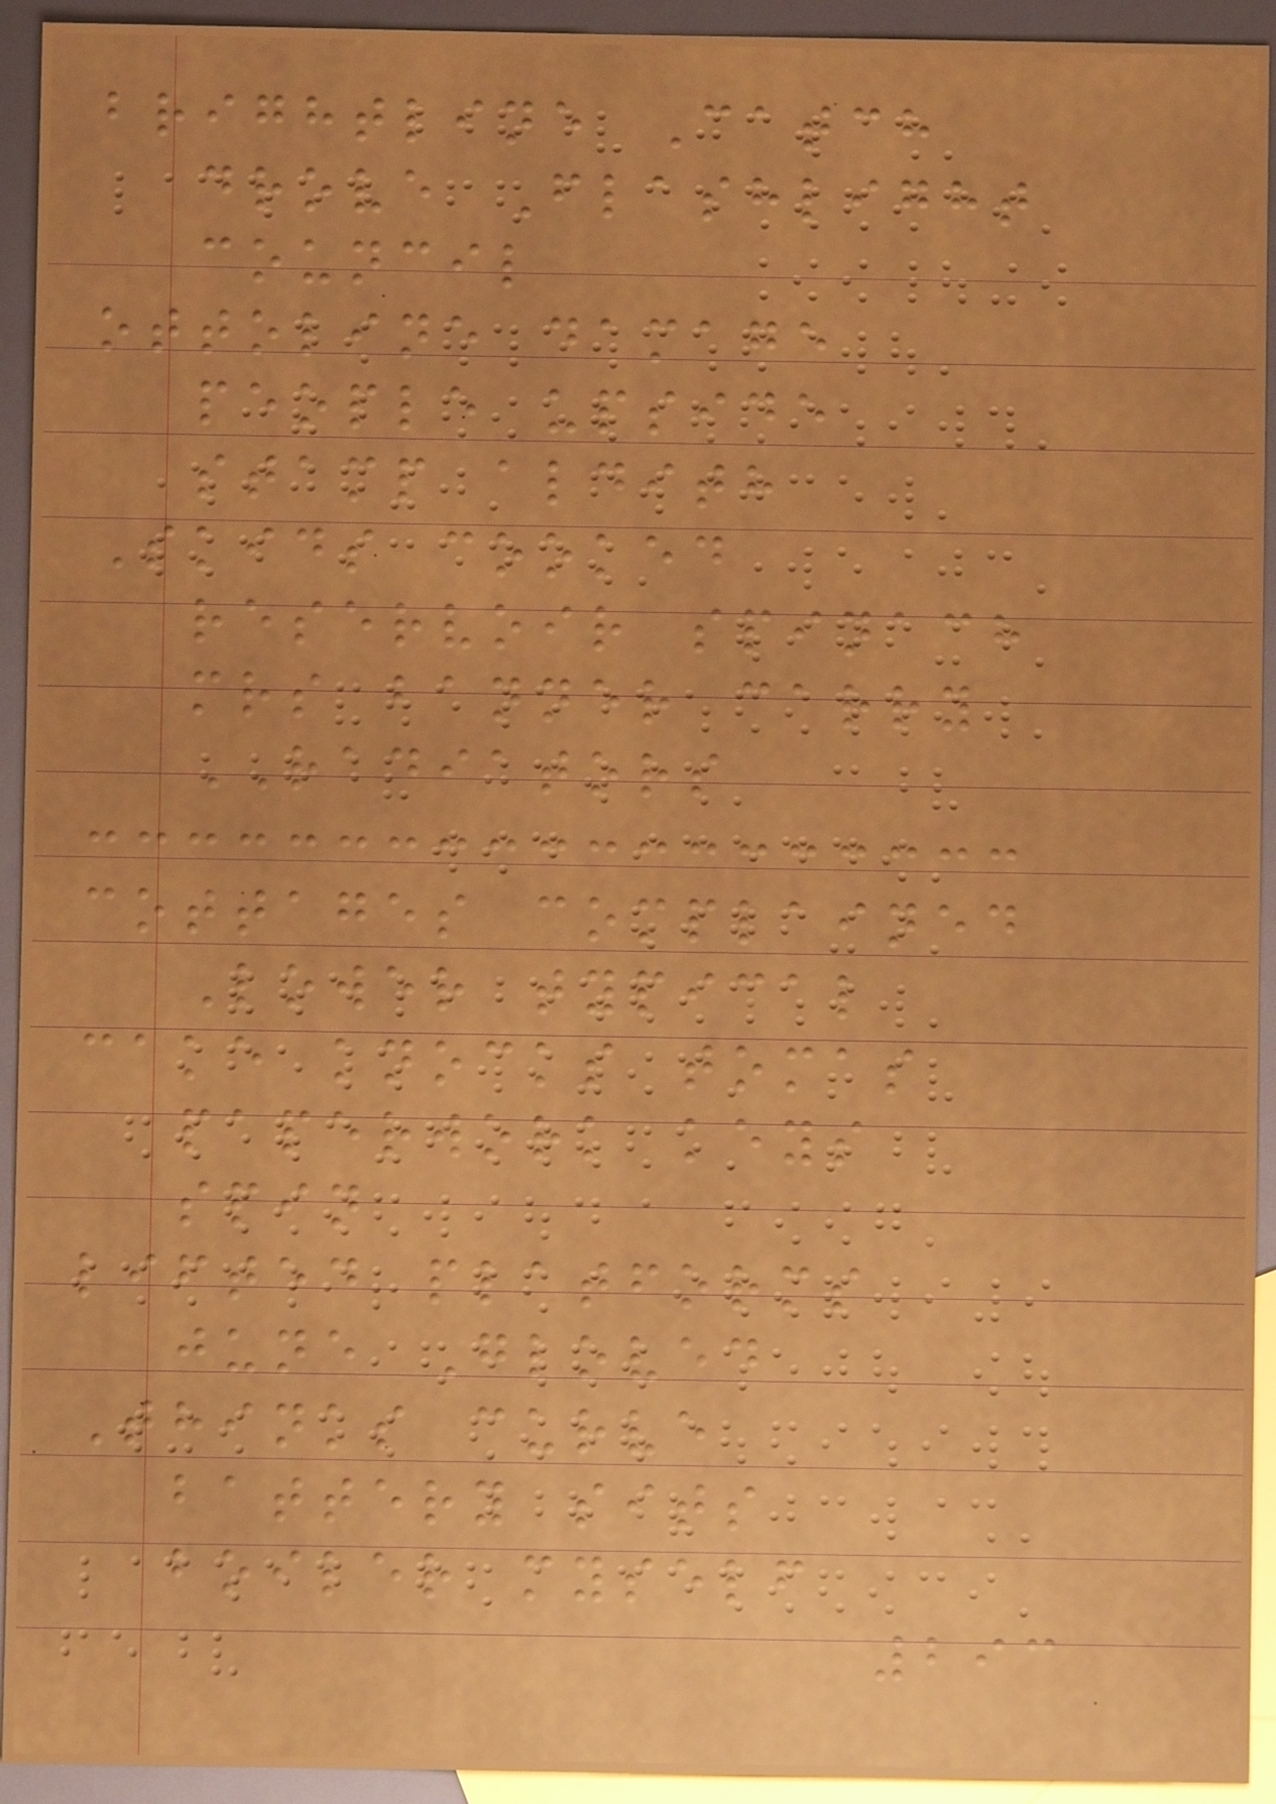brightline Catch
drove Flashlight
council
ottoline damage
people upside
stamp aldith
Skids cooked
reservoir spinach
mrs banner carry
RADIATORS
cottages complained
Lower typical
cake knocks tomas
paperwork keys
spin
lifted platforms
june Gloved
Thinks curve
battery sits
boiler myself
293
